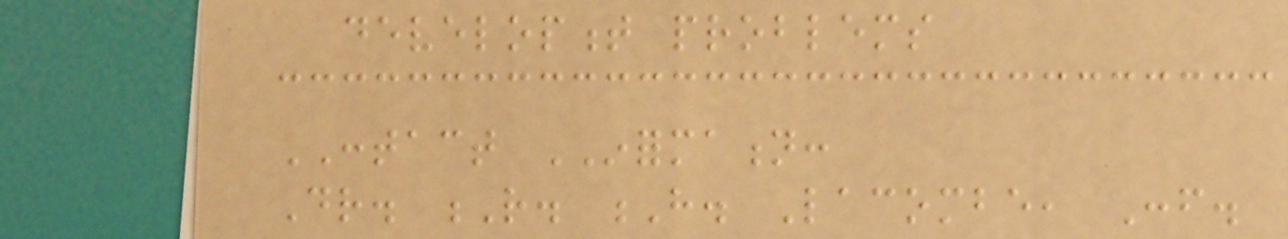development problems
CONTACT INFORMATION:
Dr. R. H. Lacombe, Conf.
